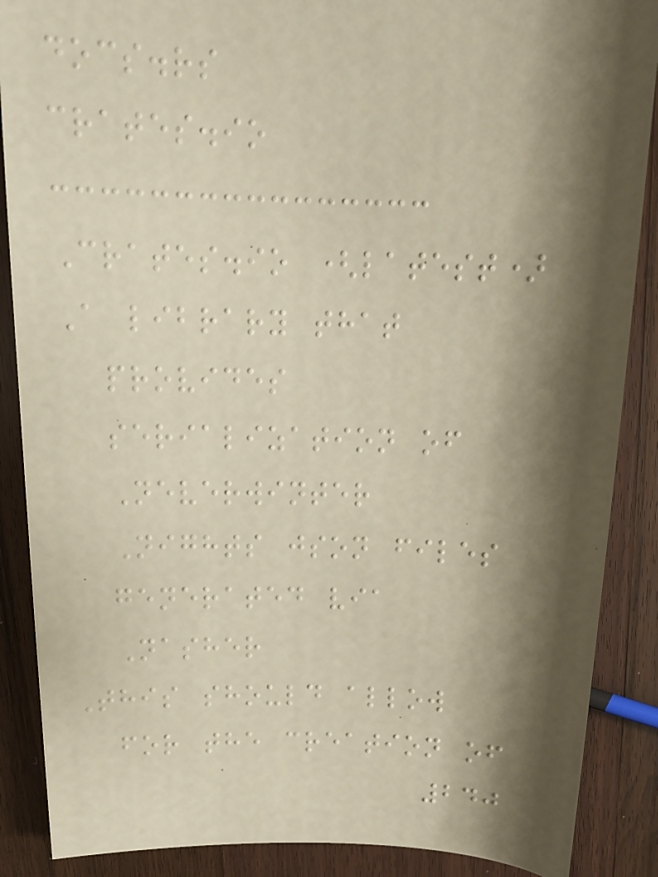docs.rs
crates.io
Crates.io (latest)
A library that
provides
serialization of
Neverwinter
Nights json files
generated via
Nasher
This should allow
for the creation of
240
